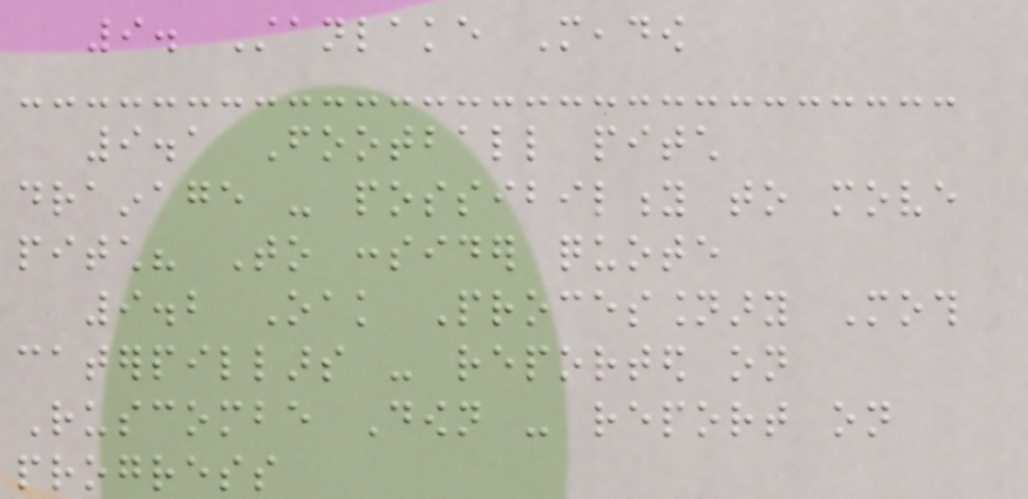9. Stanlake Meadow
9.1 Football pitch
drainage - possibility to move
pitch? To consider quote
9.2 Oak Processionary Moth
caterpillars - reported on
Ruscombe Down - report on
progress
